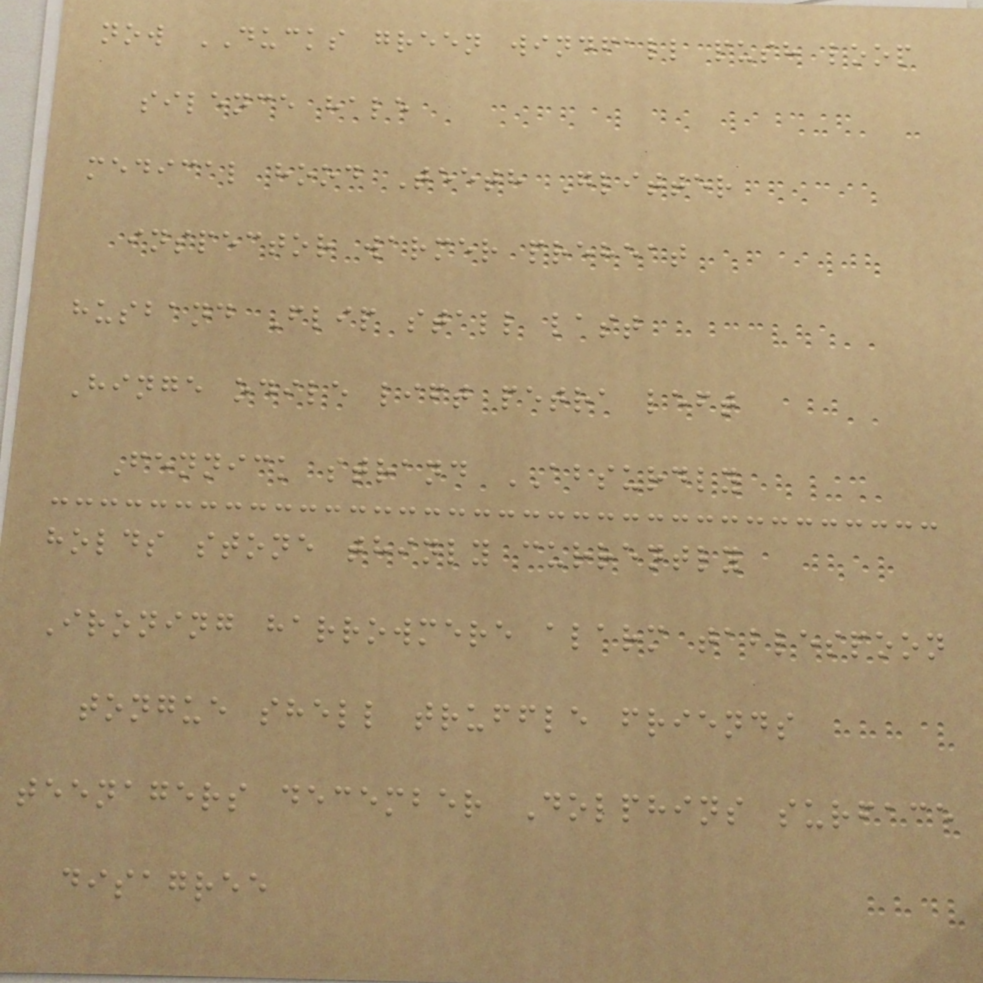now DUCKS green windfall push loop
silence hale
medical hood Teeth Glitter
inspector warmer preheat
husband Flip stall last
Hinge odile lift petra left
Fennick strand ABSURDLY
holds stone thinly currently
Ironing harrowmere alarm tablespoon
tongue shell truffle friends
teenagers december Dolphins surface
disagree
